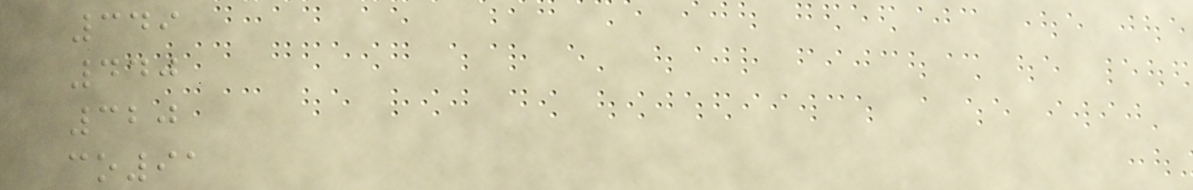349
440
320
co91
